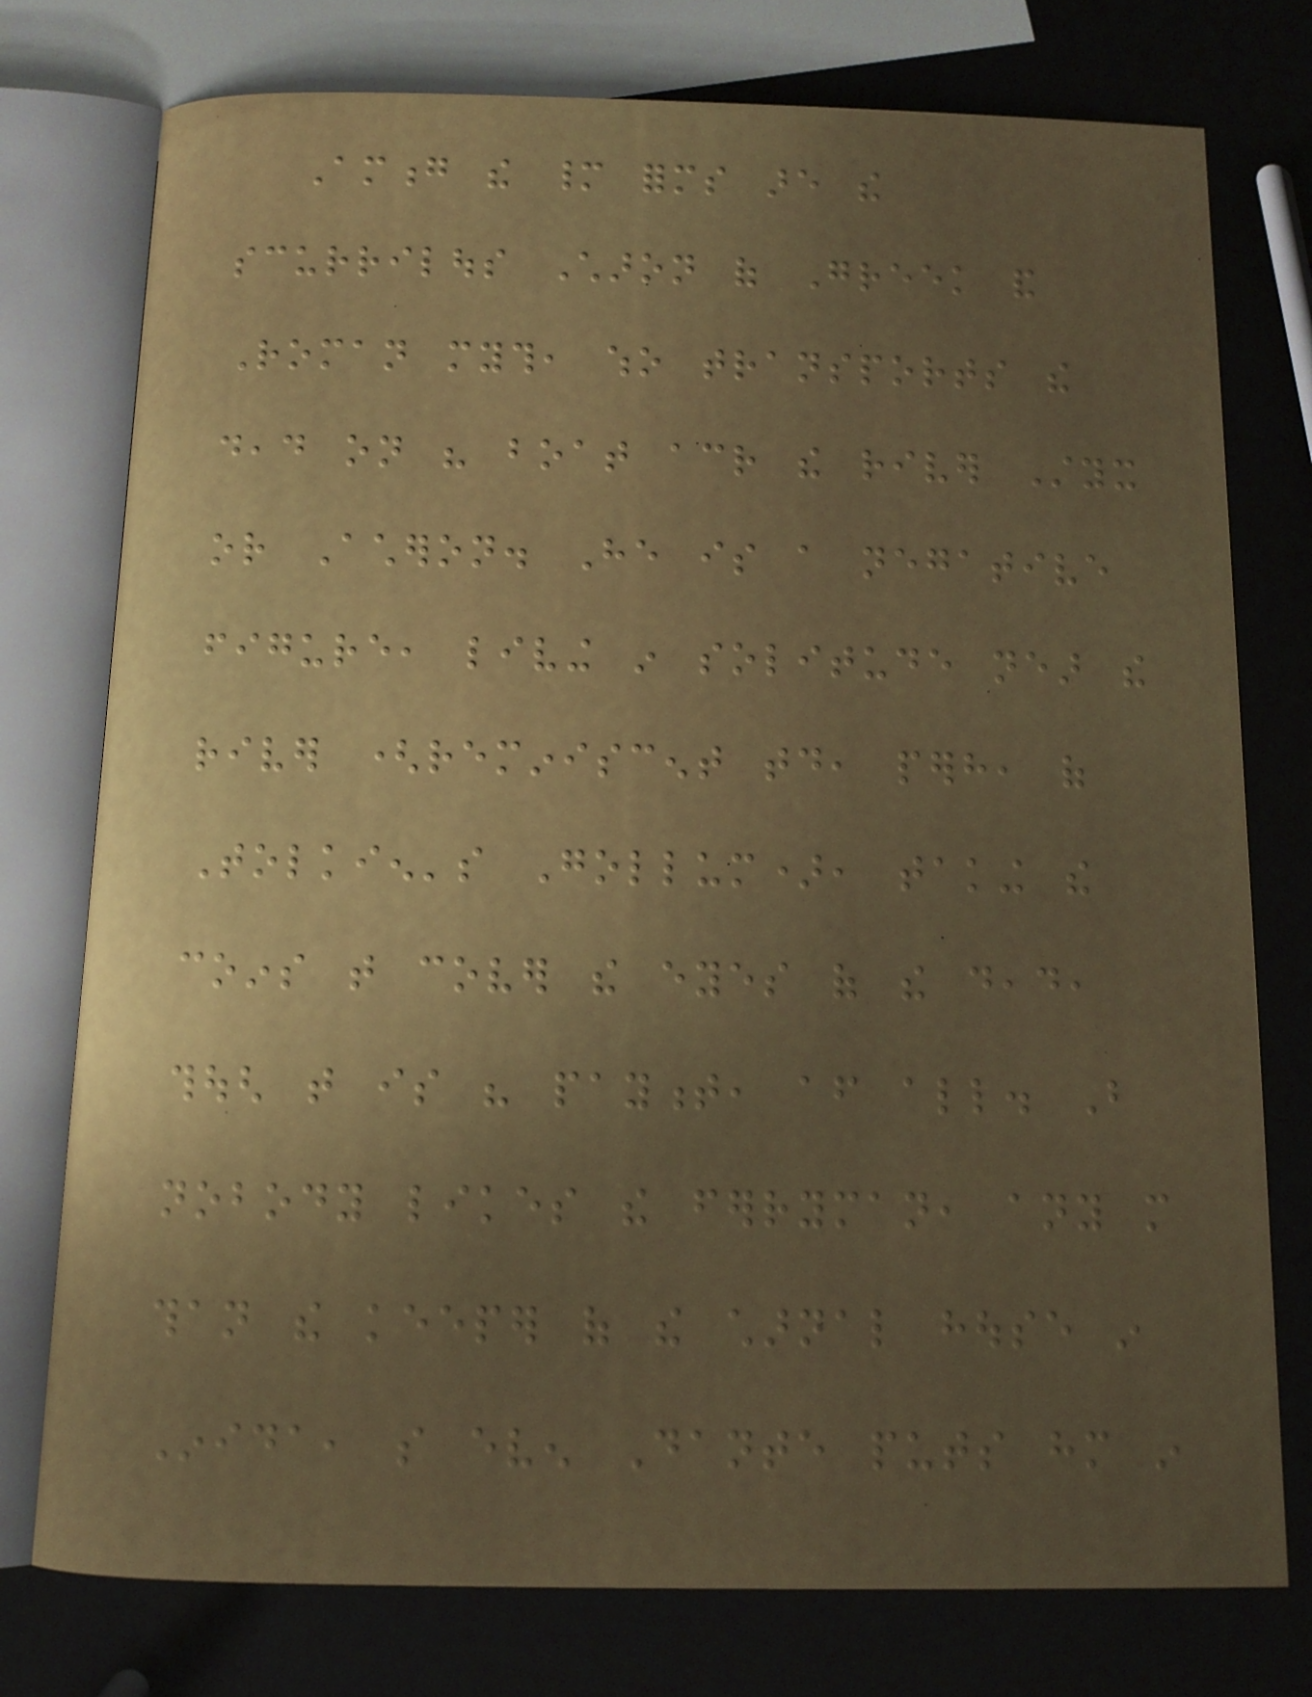Among the many forms are the
scurrilous Charon of Greek and
Roman myth, who transports the
dead on his boat across the river Styx
or Acheron. He is a negative
figure, living in solitude near the
river (reminiscent today, perhaps, of
Tolkien's Gollum), taking the
coins that cover the eyes of the dead,
though that is his payment, after all. But
nobody likes the ferryman, any more
than the keeper of the charnal house in
Inida, so even Dante puts him in
